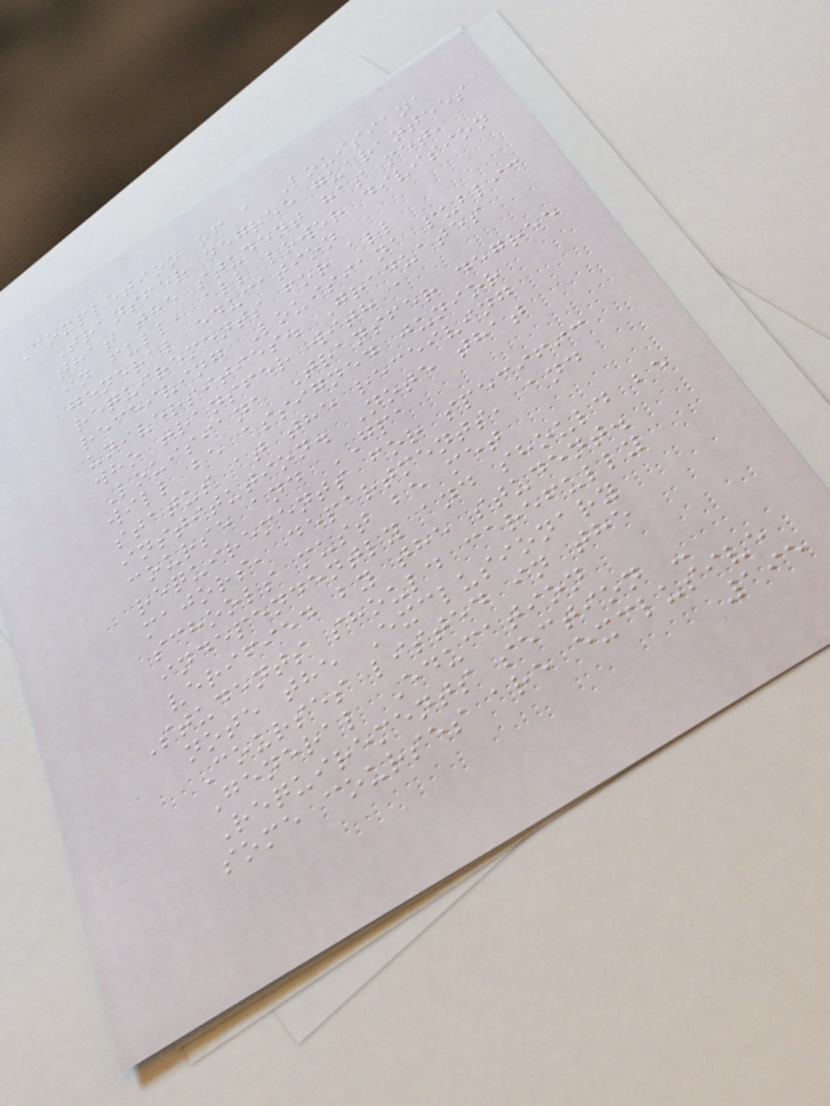Completion of a Louisiana
Transfer degree guarantees
that the student has met,
in full, all lower division
general education
requirements for all
receiving Louisiana public
universities. Graduates
who transfer with a
Louisiana Transfer degree
will be assigned junior
status at the receiving
institution. Note that
course and GPA
requirements for specific
majors, departments, and
schools must be met
independently and should be
verified by the student.
Students should carefully
note the Exclusionary
Courses listed in the
General Education
Requirements section -
some courses are exclusive
195
